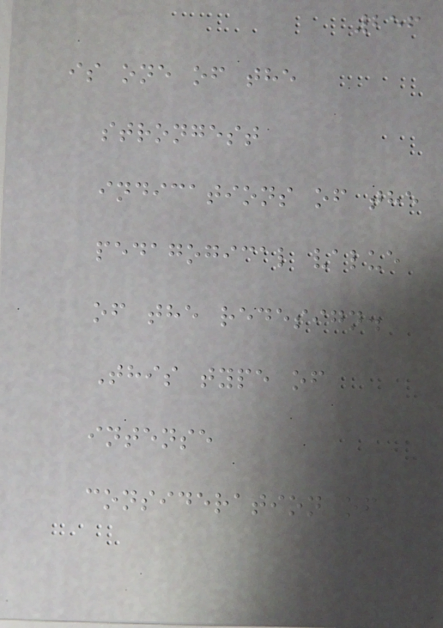256
is one of the
strongest
indications of the
pedagogical value
of the redesign.
This type of
intense
consideration of
